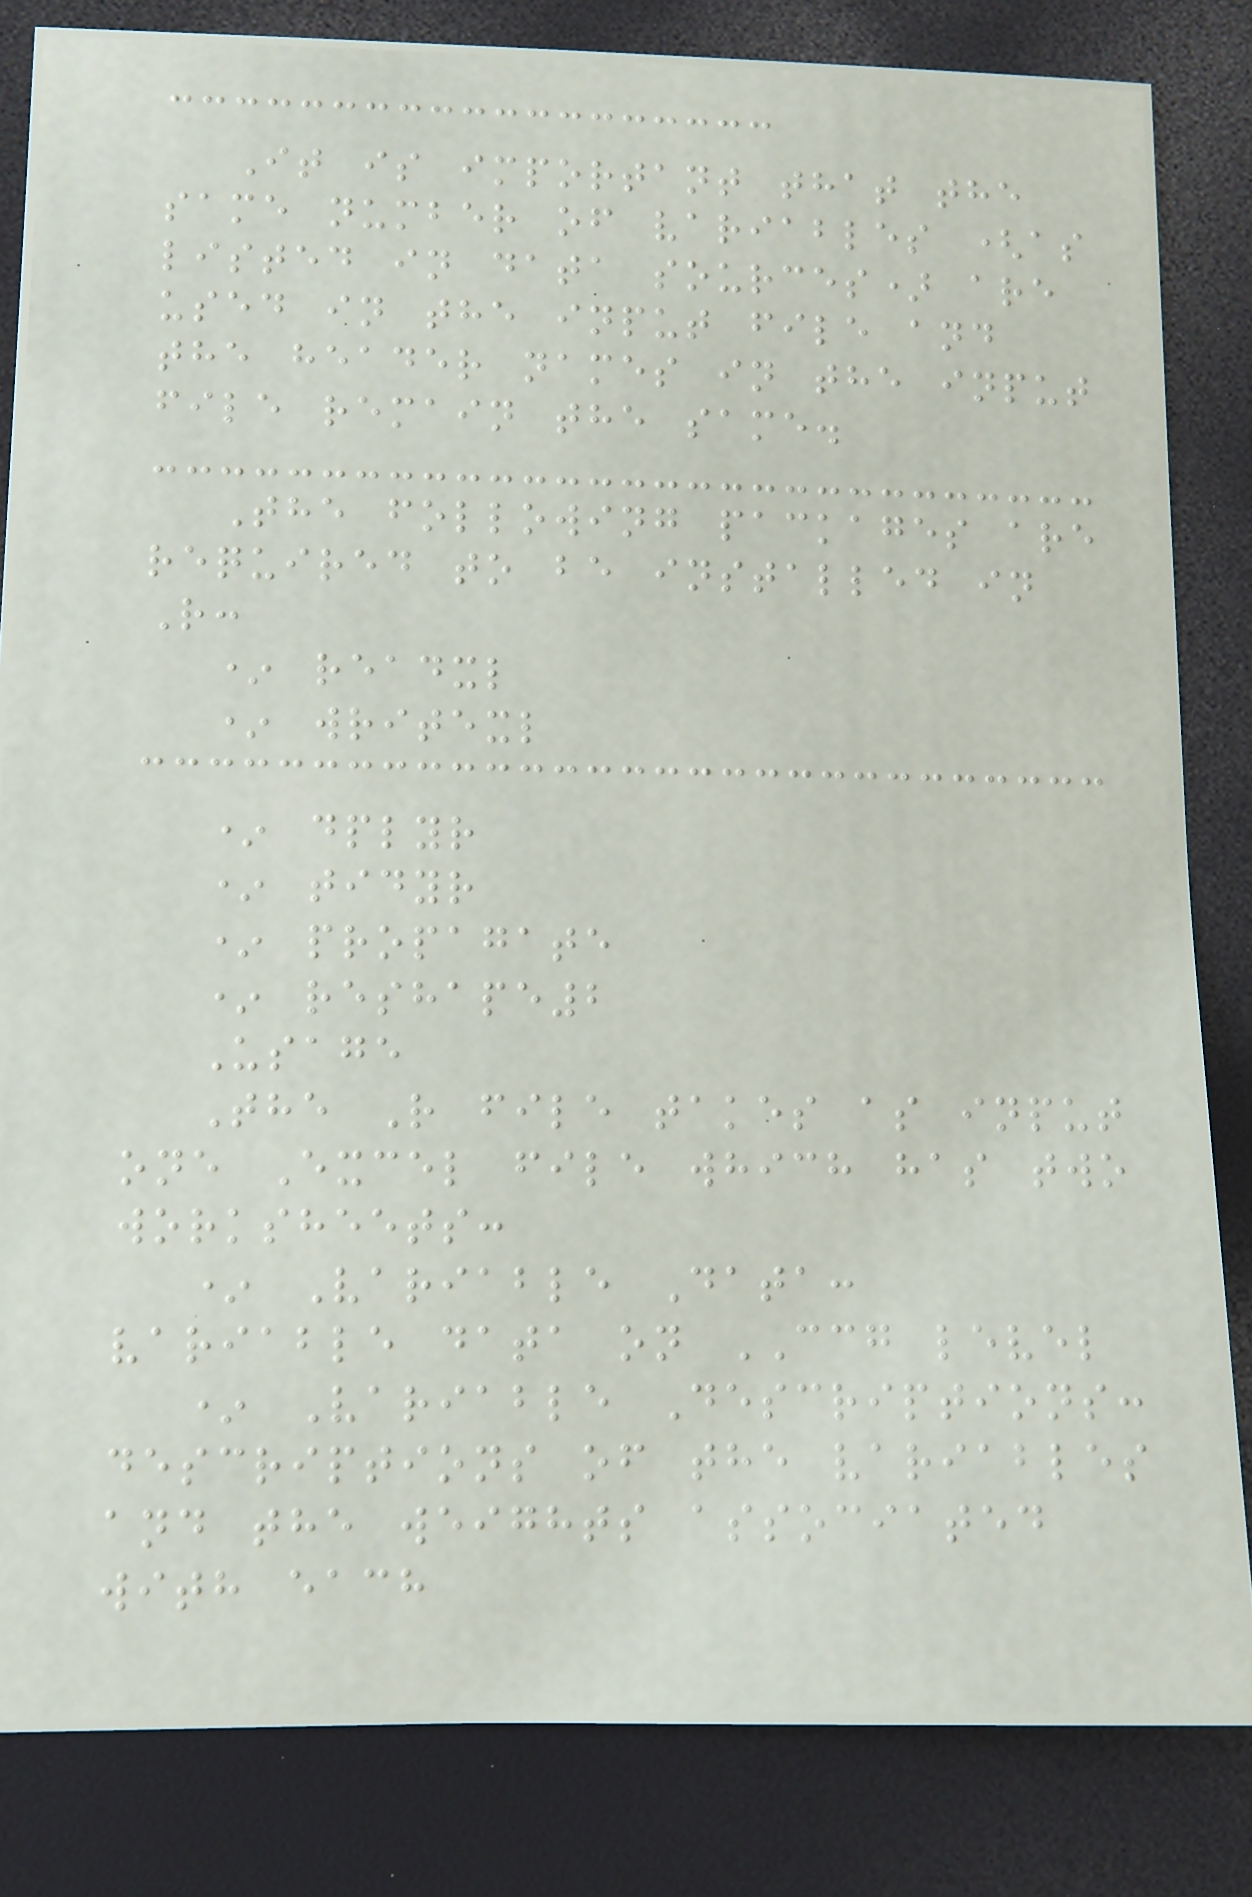It is important that the
same number of variables (as
listed in data sources) are
used in the input file and
the header names in the input
file remain the same.
The following packages are
required to be installed in
R:
* readxl
* writexl
* dplyr
* tidyr
* propagate
* reshape2
Usage
The R file takes as input
one Excel file which has two
worksheets:
* Variable Data:
variable data on CCG level
* Variable Descriptions:
descriptions of the variables
and the weights associated
with each
